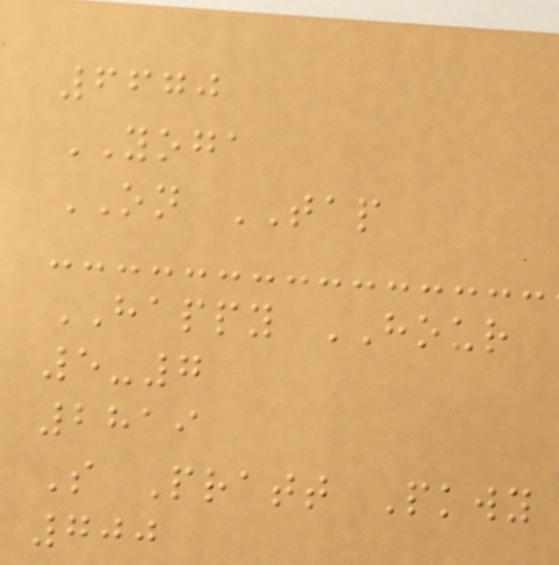6670
YOGA
ON TAP
HAPPY HOUR
5-7
2819
S Pratt Pkwy
700
